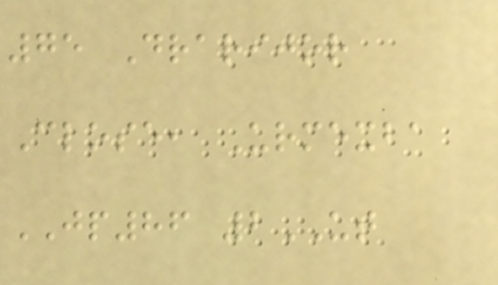75 Drarijor
Close, Urmexba
JP86 2UT
